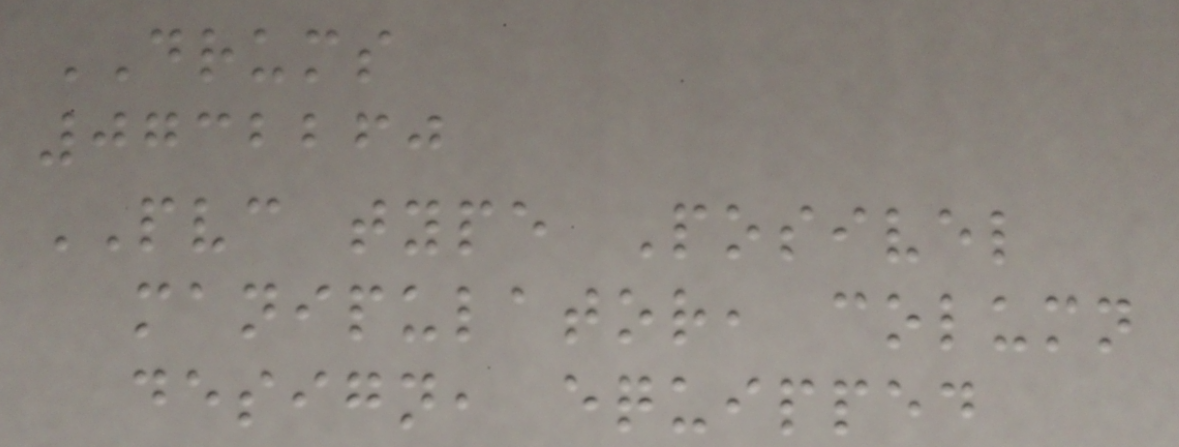DRUMS
0732260
PVC type Posivel
manipulator, column
design, equipped
